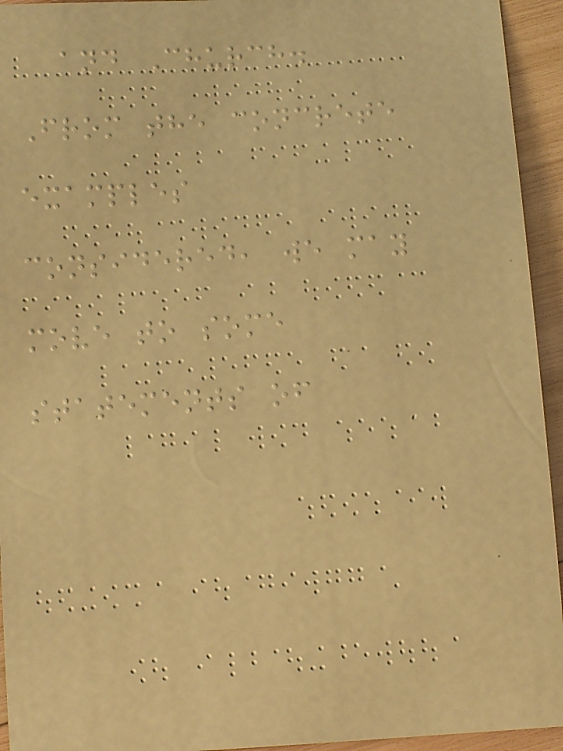and Church.
From the concrete
examples
considered, we may
move to some
statements of
